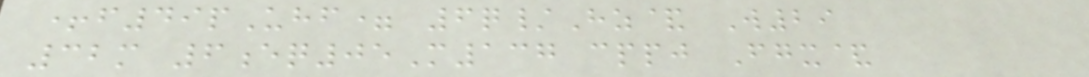+f49pUhf= 6q/Hz& W29
32m 6eq05M137 cppj Fgx&
